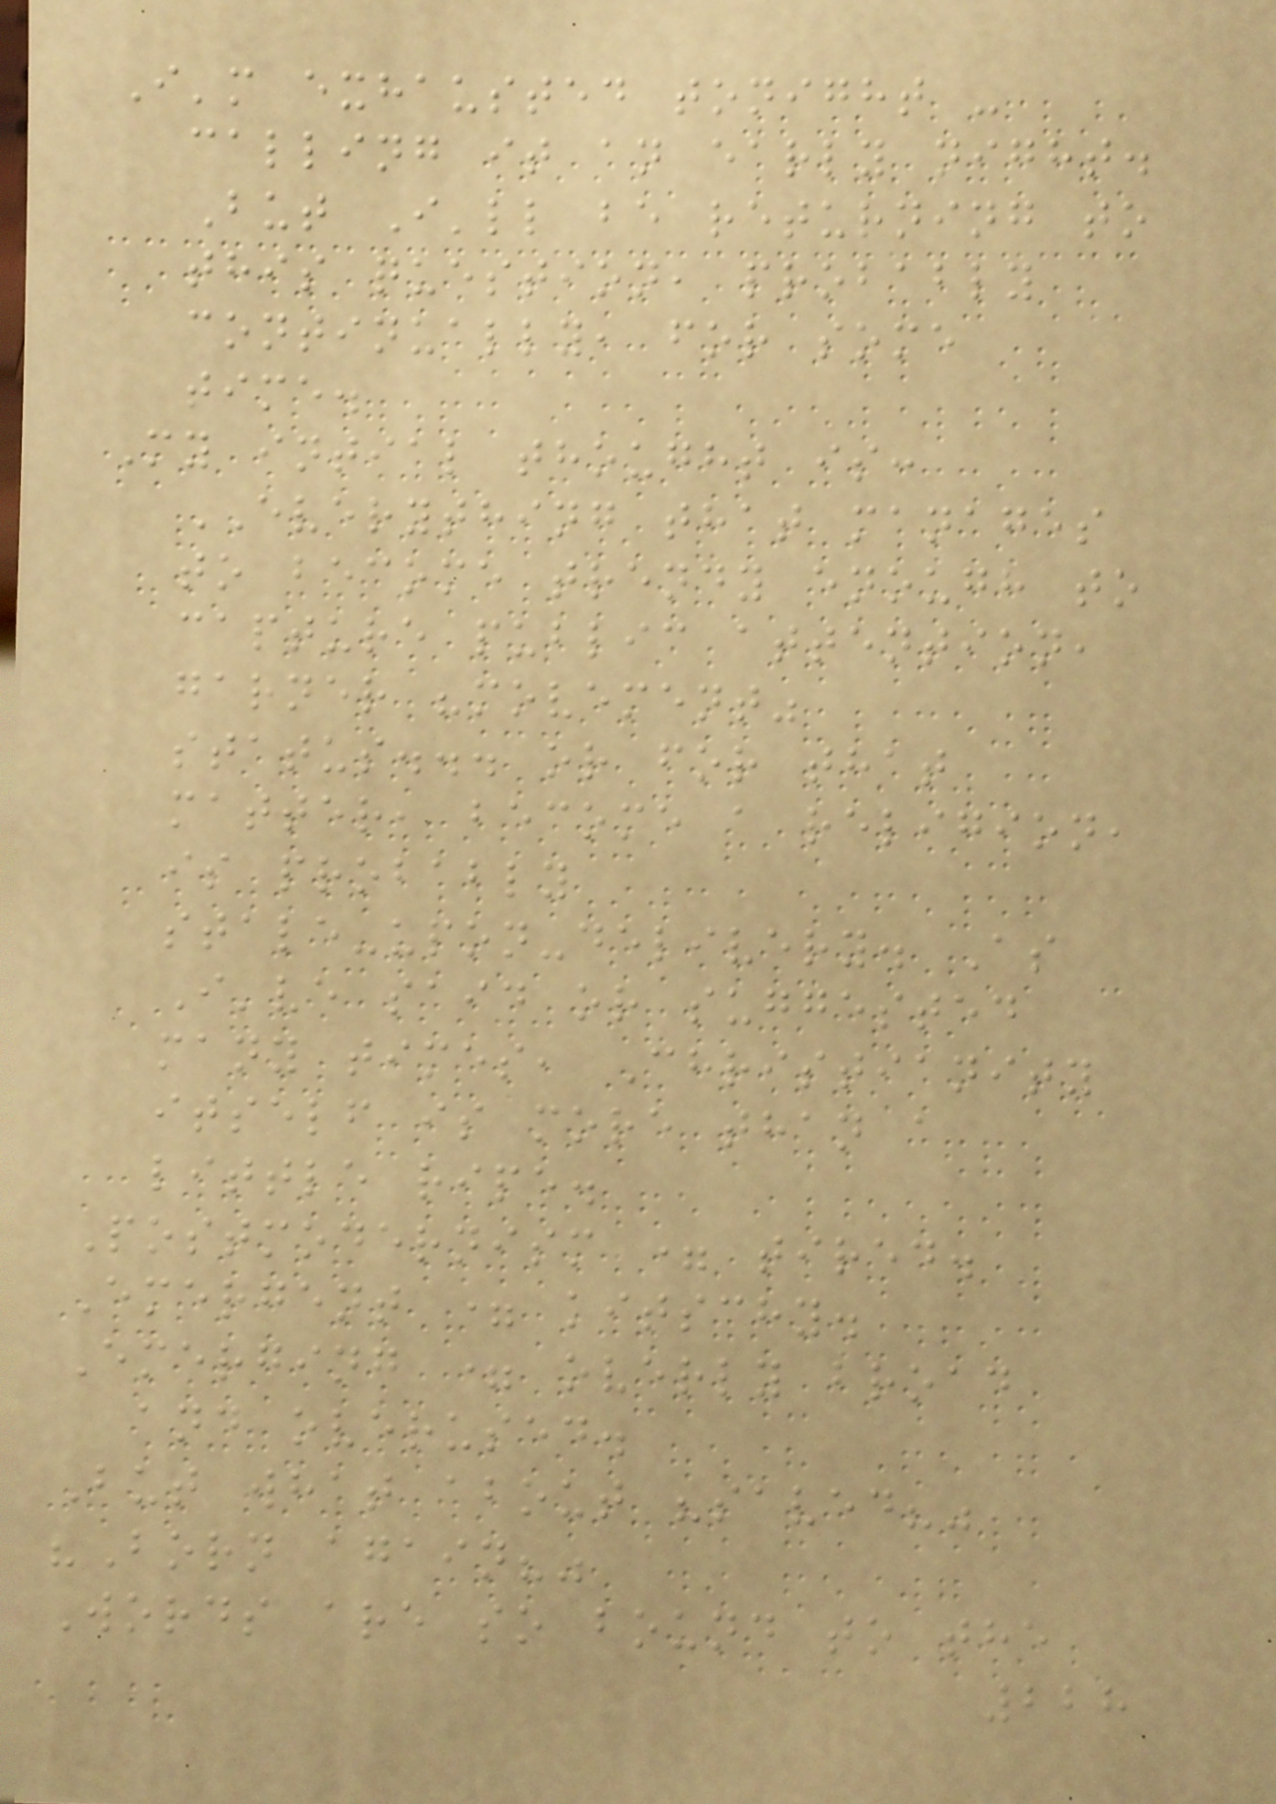I'm exhausted tonight -
calling it an early night.
But I'll be returning to
this question, probably
continually, for some
time.
My intial thought is:
EVERYTHING that manages
to become trendy enough to
capture public attention,
garner "movement"
status... or for that
matter, become a religion,
is probably
stale-upon-delivery. As
I've said or suggested
many times, Christianity
itself is more than a
little ripe.
Postmodernism = tired.
Emergent = kitschy.
Emerging = overly broad
and overused.
But what about "saved?"
"Born again?"
Words are so bound to the
228
